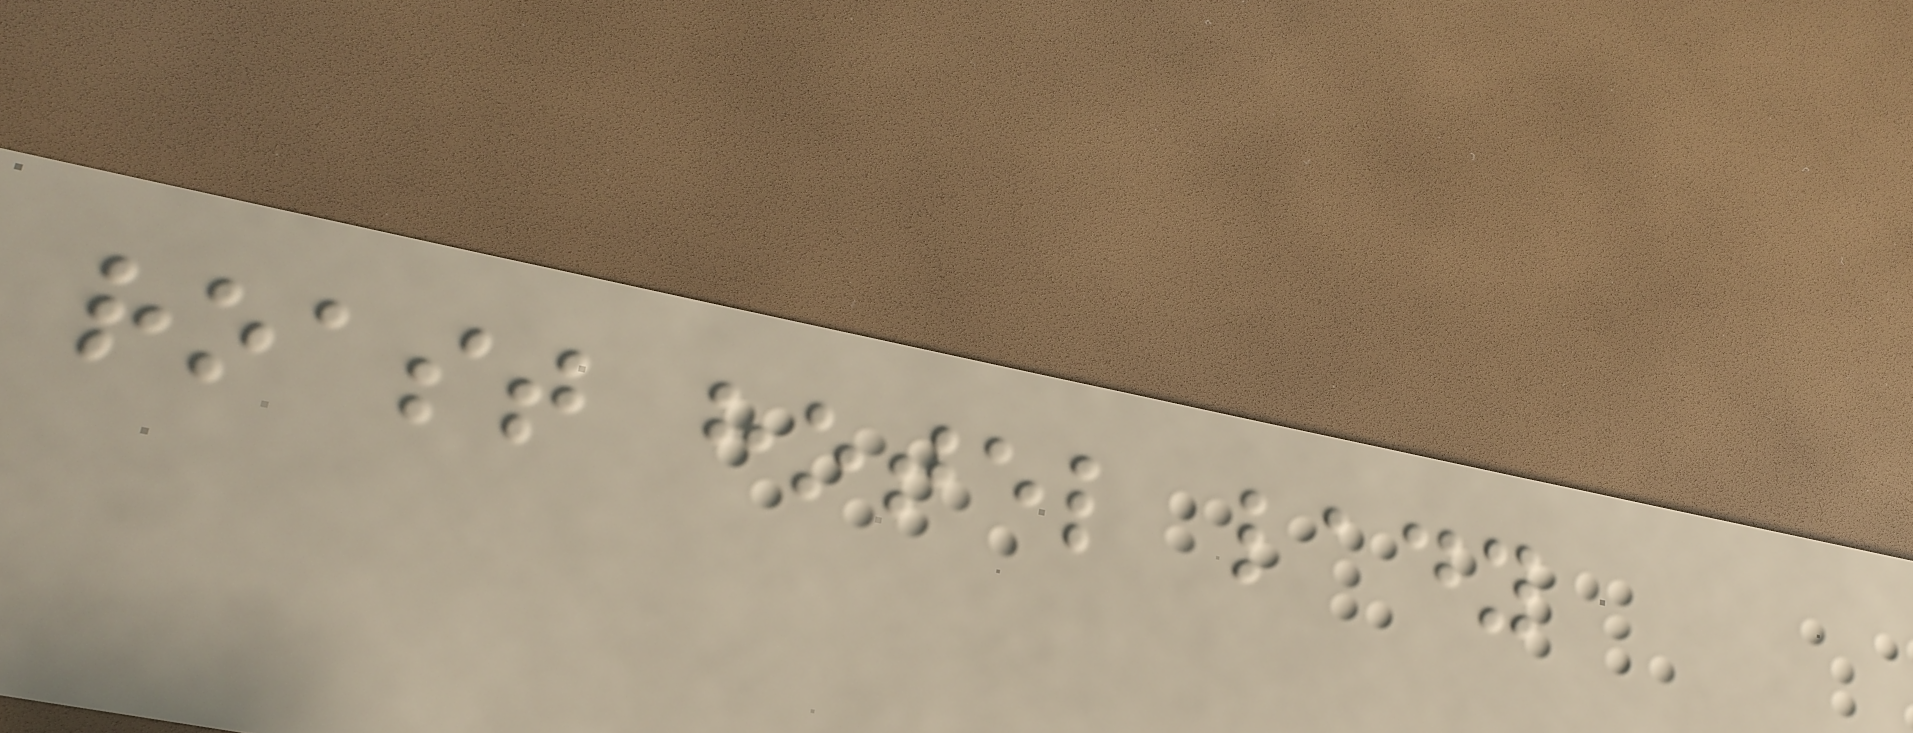roast hotel lady
